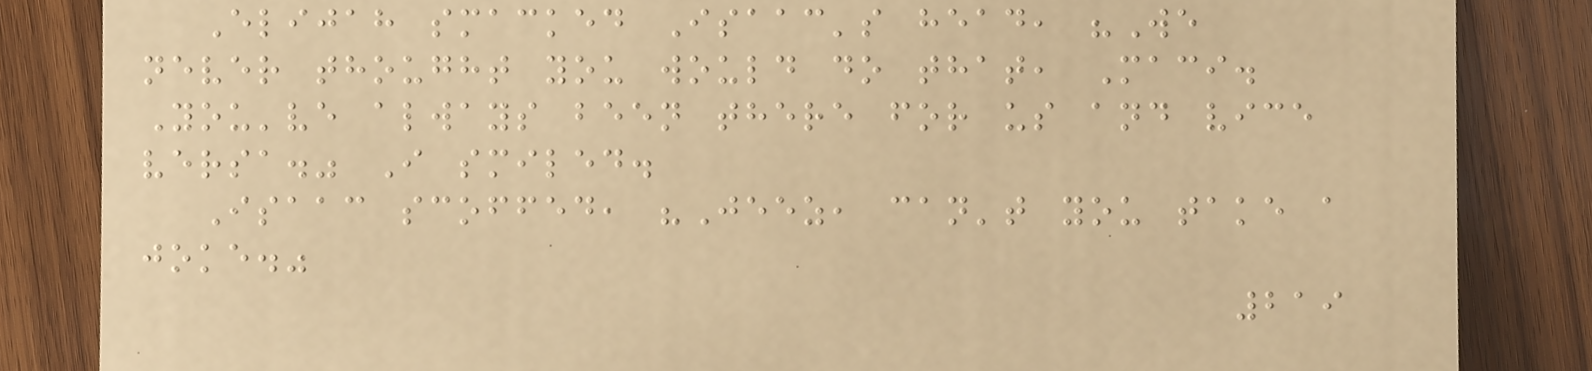Elijah smacked Isaac's head, "We
never thought you would do that, Maci.
You've always been there for us and vice
versa." I smiled.
Isaac scoffed, "Jeez, can't you take a
joke."
219
